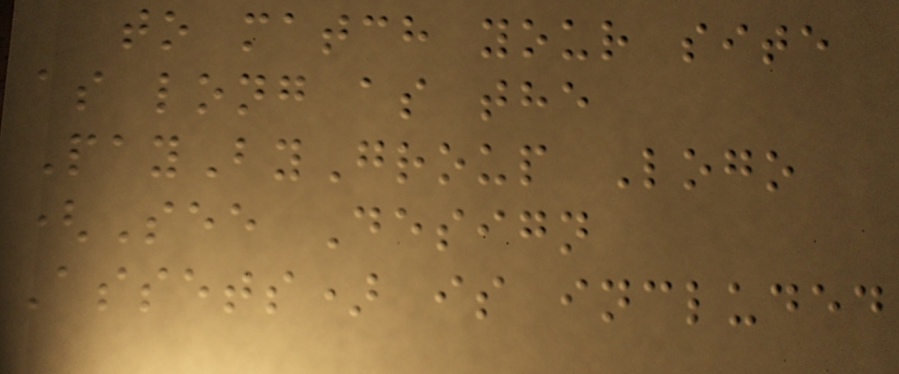to match your site
as long as the
PayByGroup Logo
(See Design
Assets) is included
